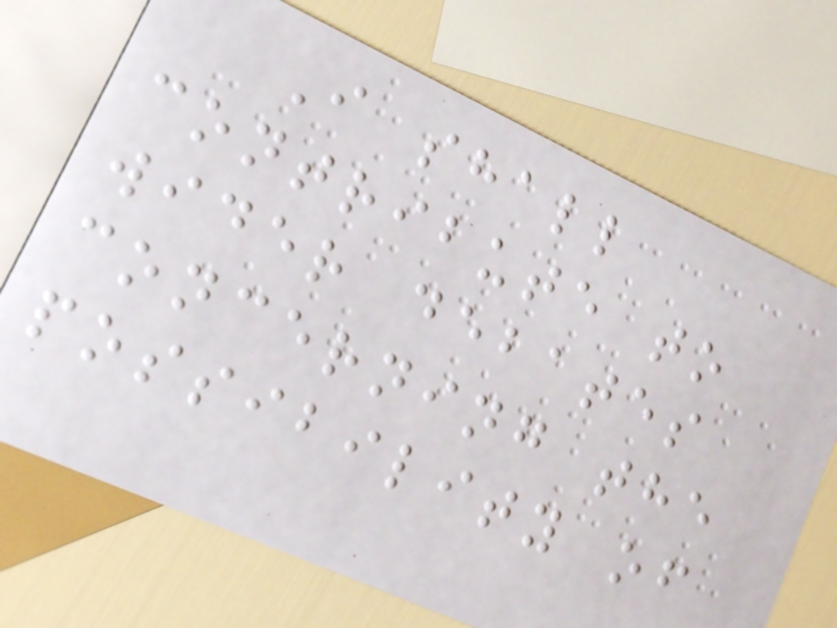I shall
contribute to
wider debates
concerning the
possibility of
